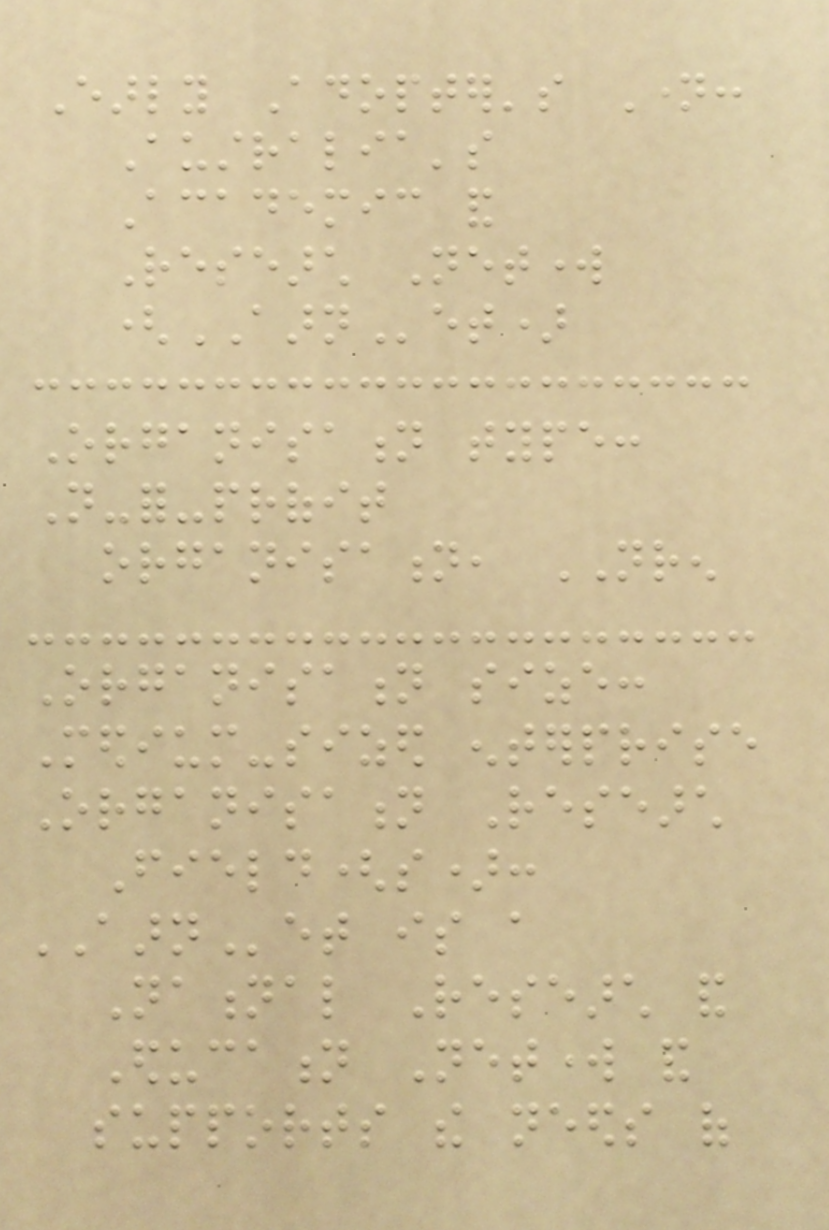Early Adopter's Name:
Australia's
Academic and
Research Network
(AARNet)
Organisation type:
Not-for-profit
organisation, NREN
Organisation size:
Medium-sized enterprise
Organisation Research
Field(s):
AARNet is a
National Research and
Education Network and
supports the needs of
